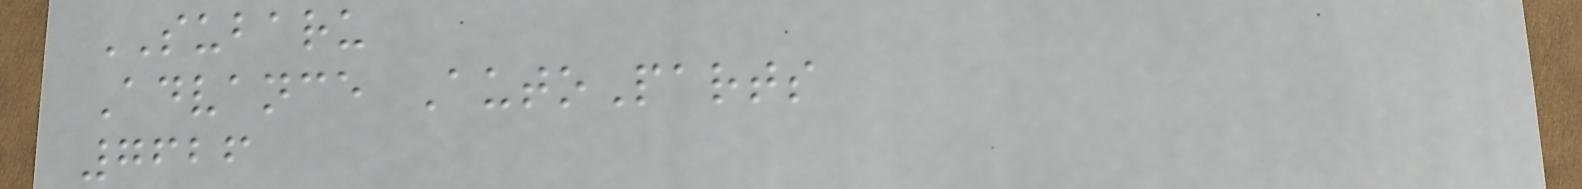SUBARU
Advance AutoParts
7626
